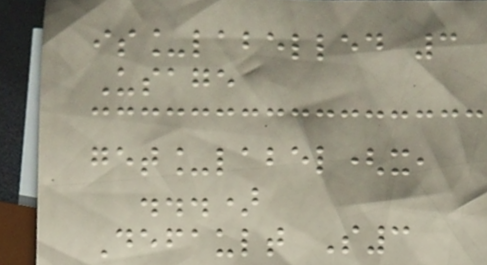is_labelled 3
Usage
get_label(x,
...)
Default S3
